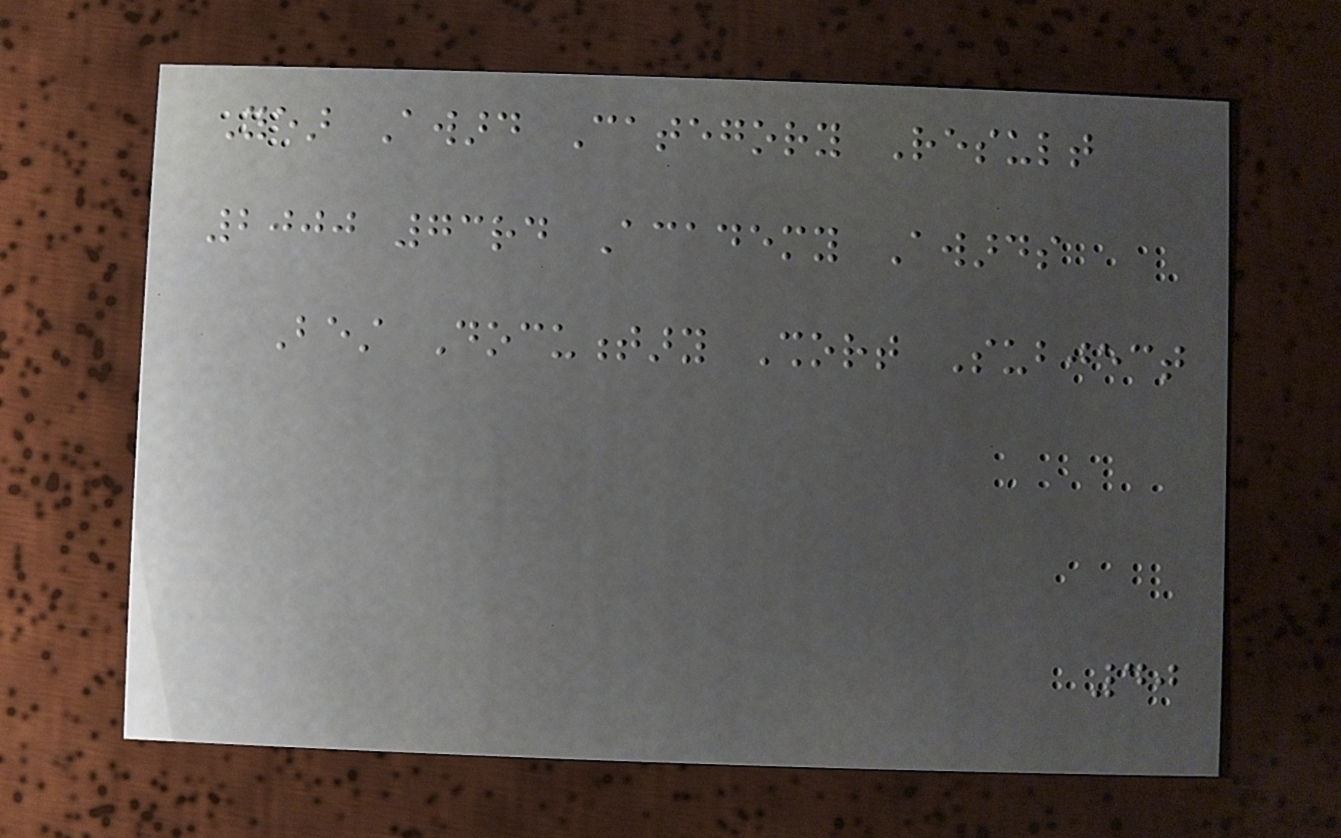Year Award Category Result
2000 73rd Academy Awards
Best Documentary Short Subject
40
